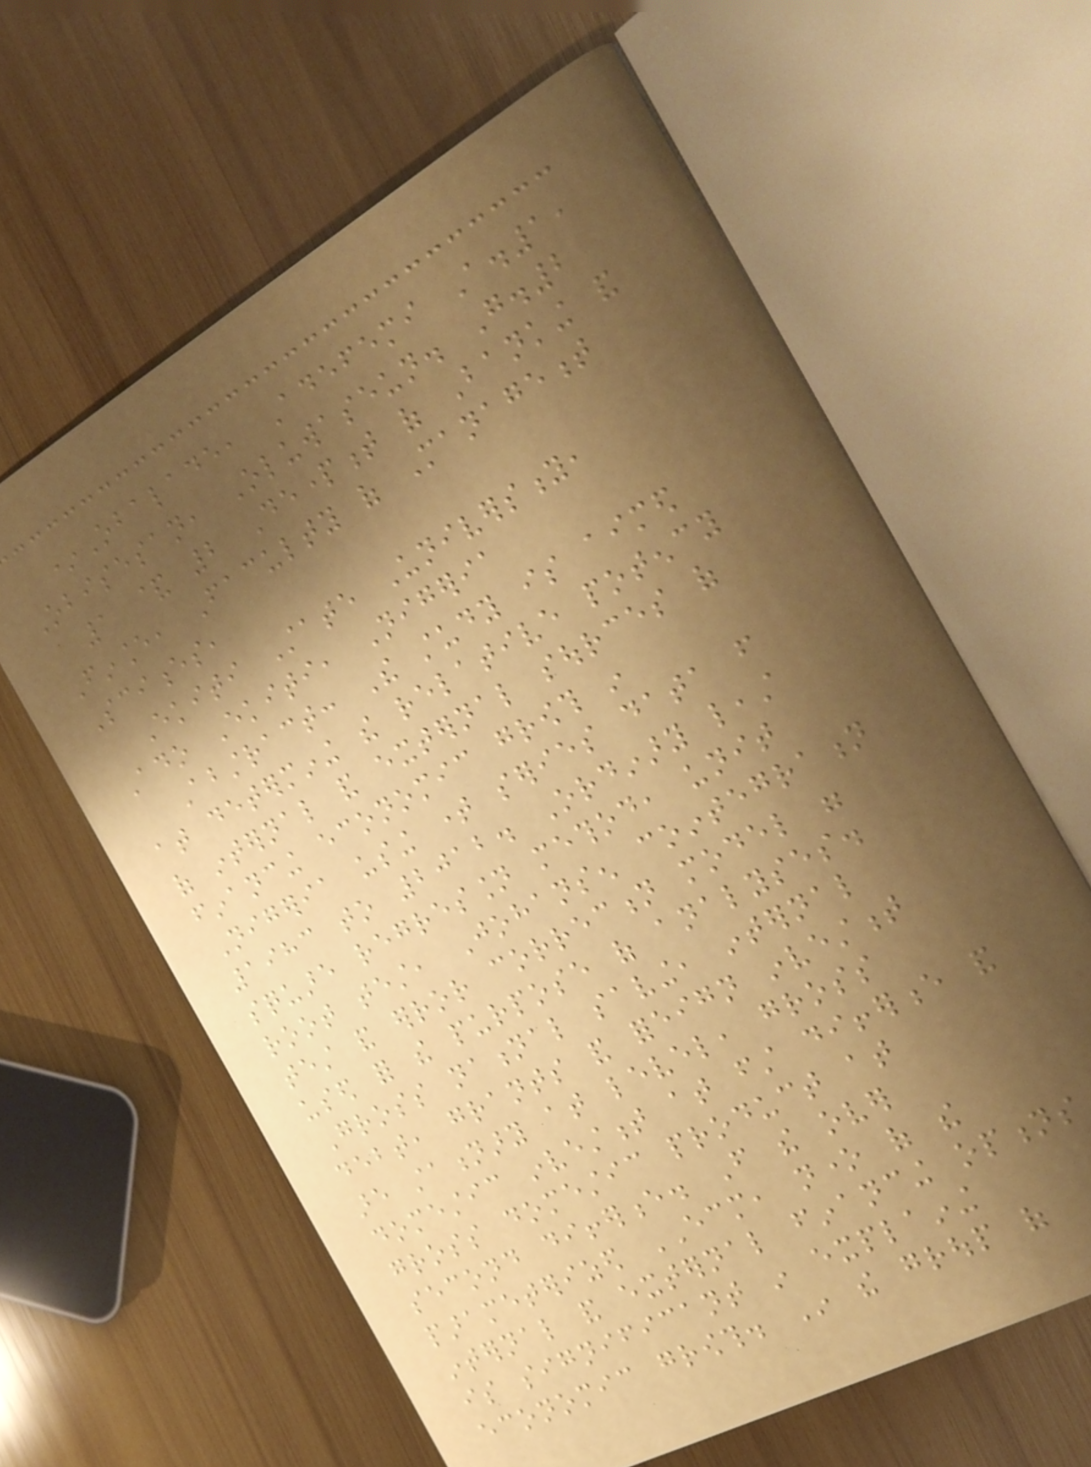*Obalade, Adefemi A.1,
Obisesan, Oluwaseun. G.2
1 & 2 Department of Banking and
Finance, Faculty of Management
Sciences,
Ekiti State University,
Ado Ekiti, Nigeria
Abstract: The study is aimed
at determining the relative potency
of internal and external sources of
financing economic growth in
Nigeria using time series data from
1983 to 2012. Ordinary least
square regression method, unit
root test, Johansen cointegration
test and error correction model were
used for the purpose of analyses.
Gross national saving, internal
debt, grants and foreign investment
are stationary at level, gross
domestic investment at first difference and
gross domestic product at
second difference. From the over
parameterized ECM, none of the
internal and external financing options
is significant in explaining
economic growth. In the group of
